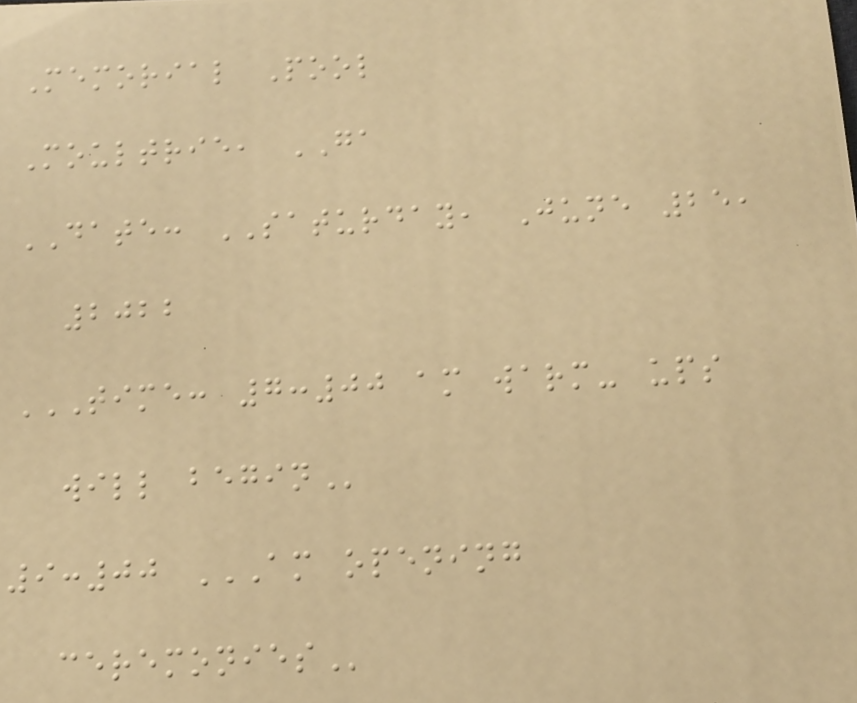Memorial Pool
Moultrie, GA
DATE: SATURDAY, June 25,
2022
TIME: 7:00 AM WARM- UPS
WILL BEGIN
9:00 AM OPENING
CEREMONIES
